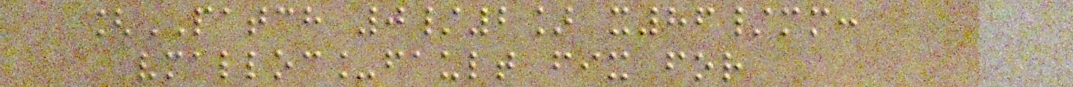[PATCH 0/2] x86/mm:
vmalloc_fault fix for
